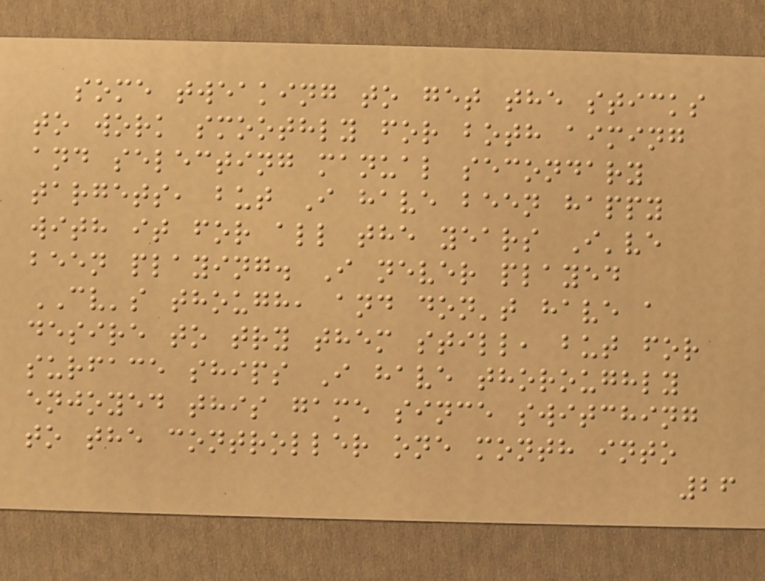some tweaking to get the sticks
to work smoothly for both aiming
and selecting manual secondary
targets, but I have been happy
with it for all the years I've
been playing. I never played
CV's though, and don't have a
desire to try them still, but for
surface ships I have thoroughly
enjoyed this game since switching
to the controller one month into
26
